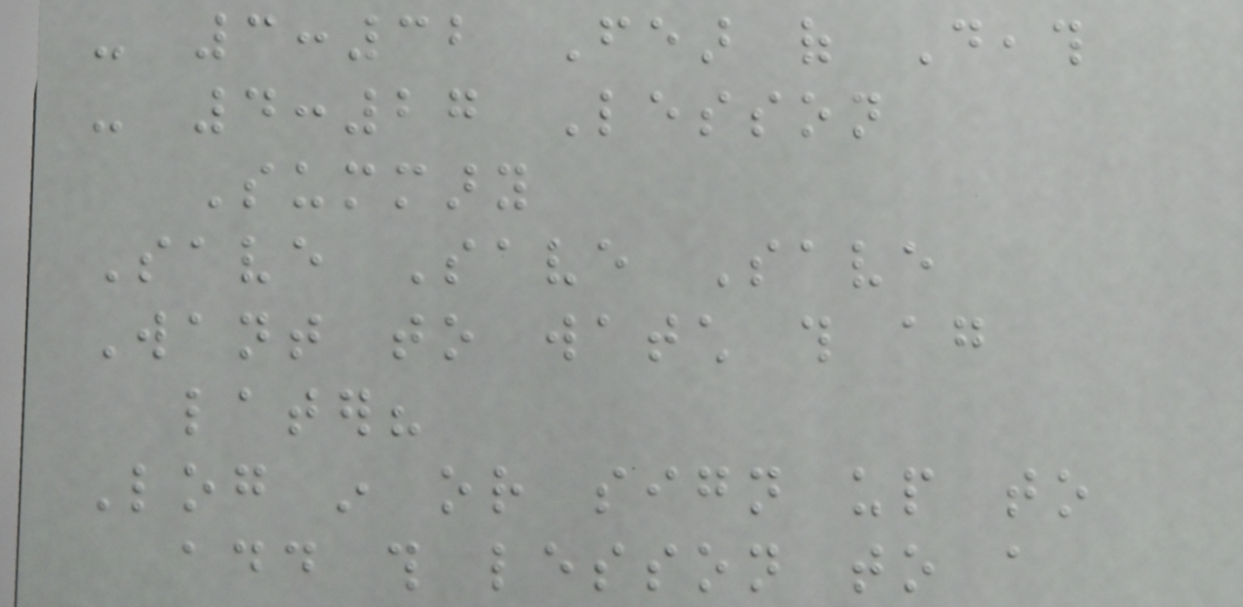- 3:32 Fear of Death
- 4:27 Lesson
Summary
Save Save Save
Want to watch this again
later?
Log in or sign up to
add this lesson to a
